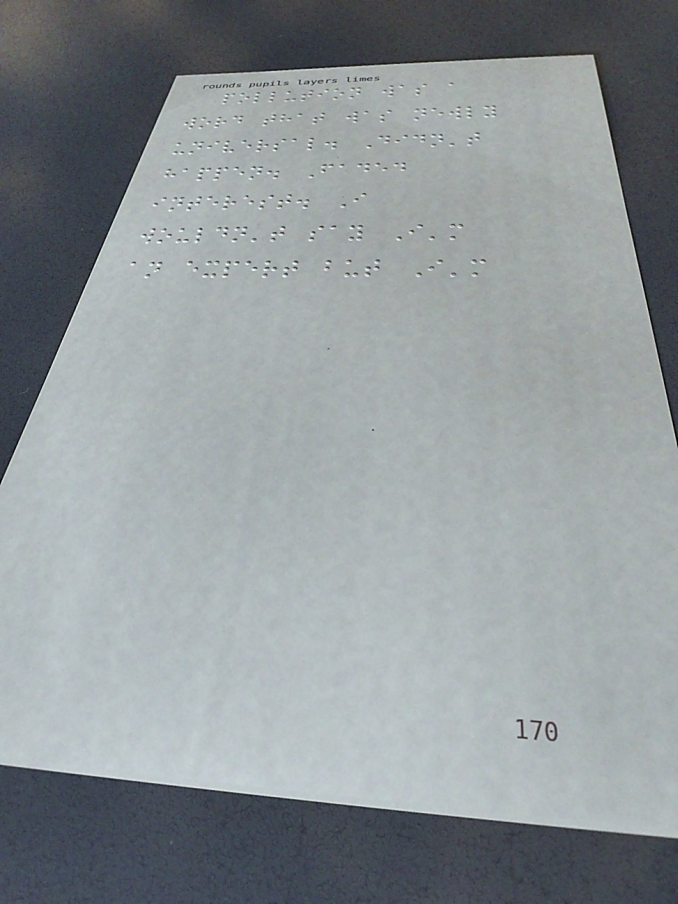pollution was a
word that was newly
universal. Didn't
happen. Faded
interest. I
wouldn't say I'm
an expert but I'm
